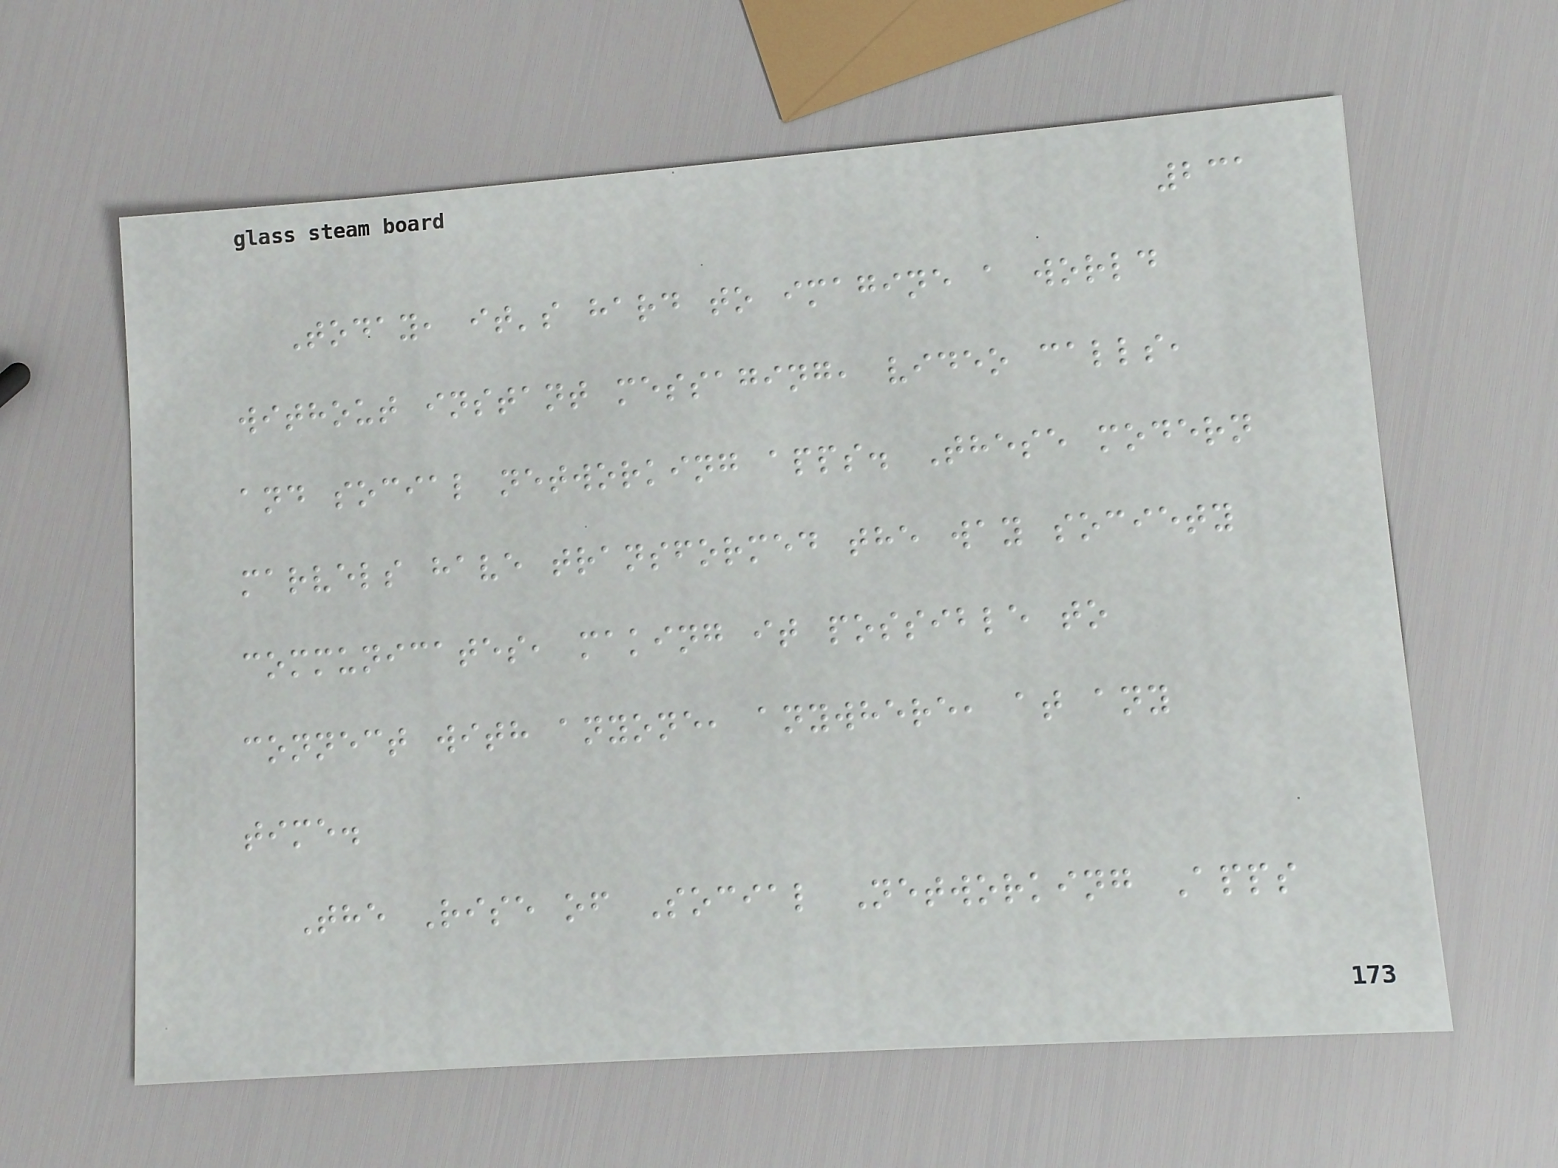231
Today, it's hard to imagine a world
without instant messaging, video calls,
and social networking apps. These modern
marvels have transformed the way society
communicates, making it possible to
connect with anyone, anywhere, at any
time.
The Rise of Social Networking Apps
